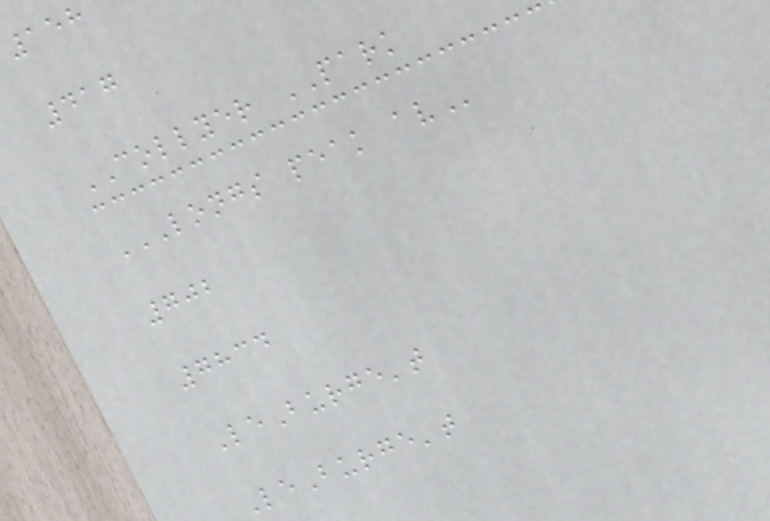158
417
COLLYER PARK
LONGS PEAK AV
702
7834
LeBurge't
LeBurge't
